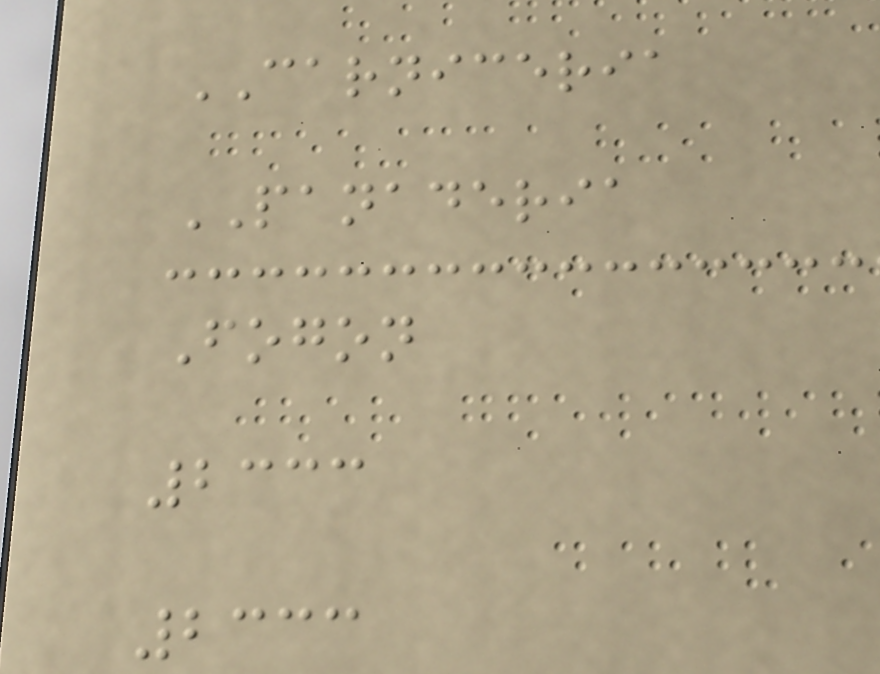CARNICERIA
PANADERIA
Fogon
2333
2333
